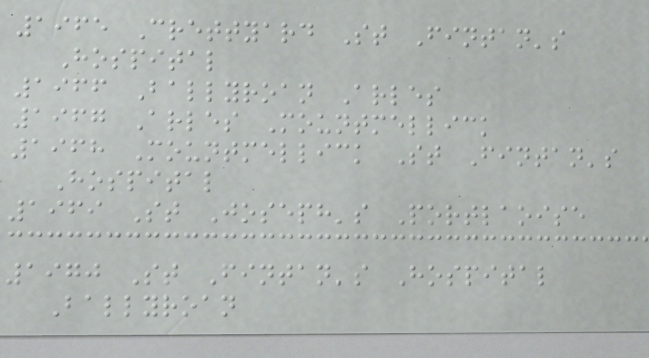1965 Crettyard St Fintan's
Hospital
1966 Ballyroan Arles
1967 Arles Mountmellick
1968 Mountmellick St Fintan's
Hospital
1969 St Joseph's Portlaoise
1970 St Fintan's Hospital
Ballyroan
